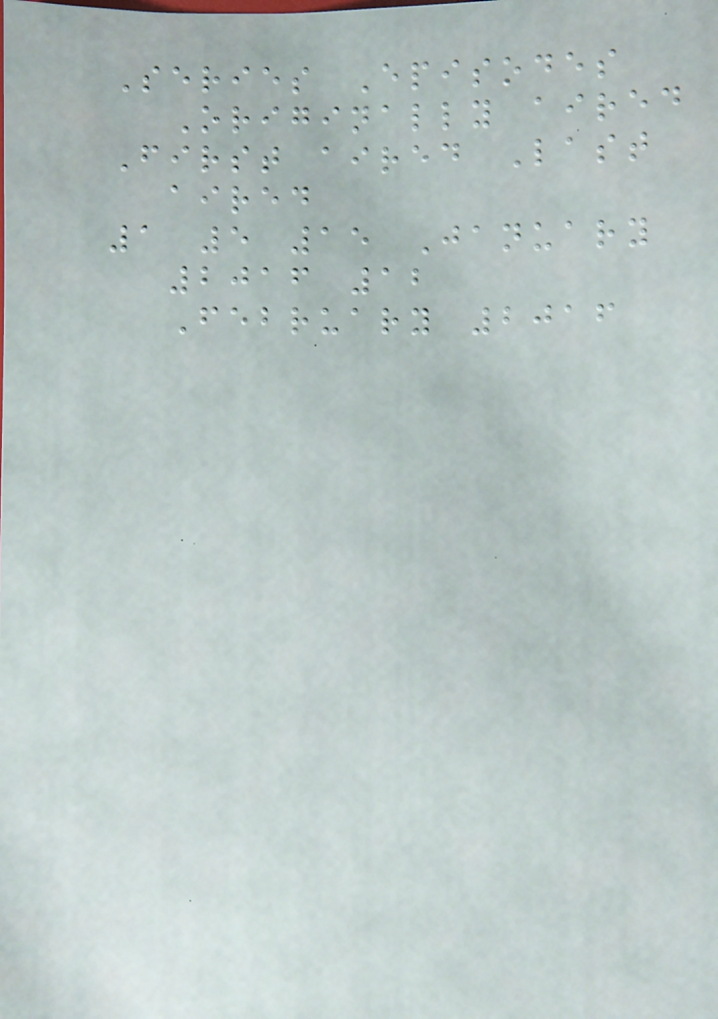Series Episodes
Originally aired
First aired Last
aired
1 5 15 January
2016 12
February 2016
